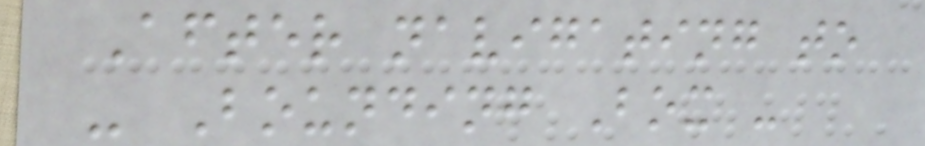After navigating to
- Bounding Box -
